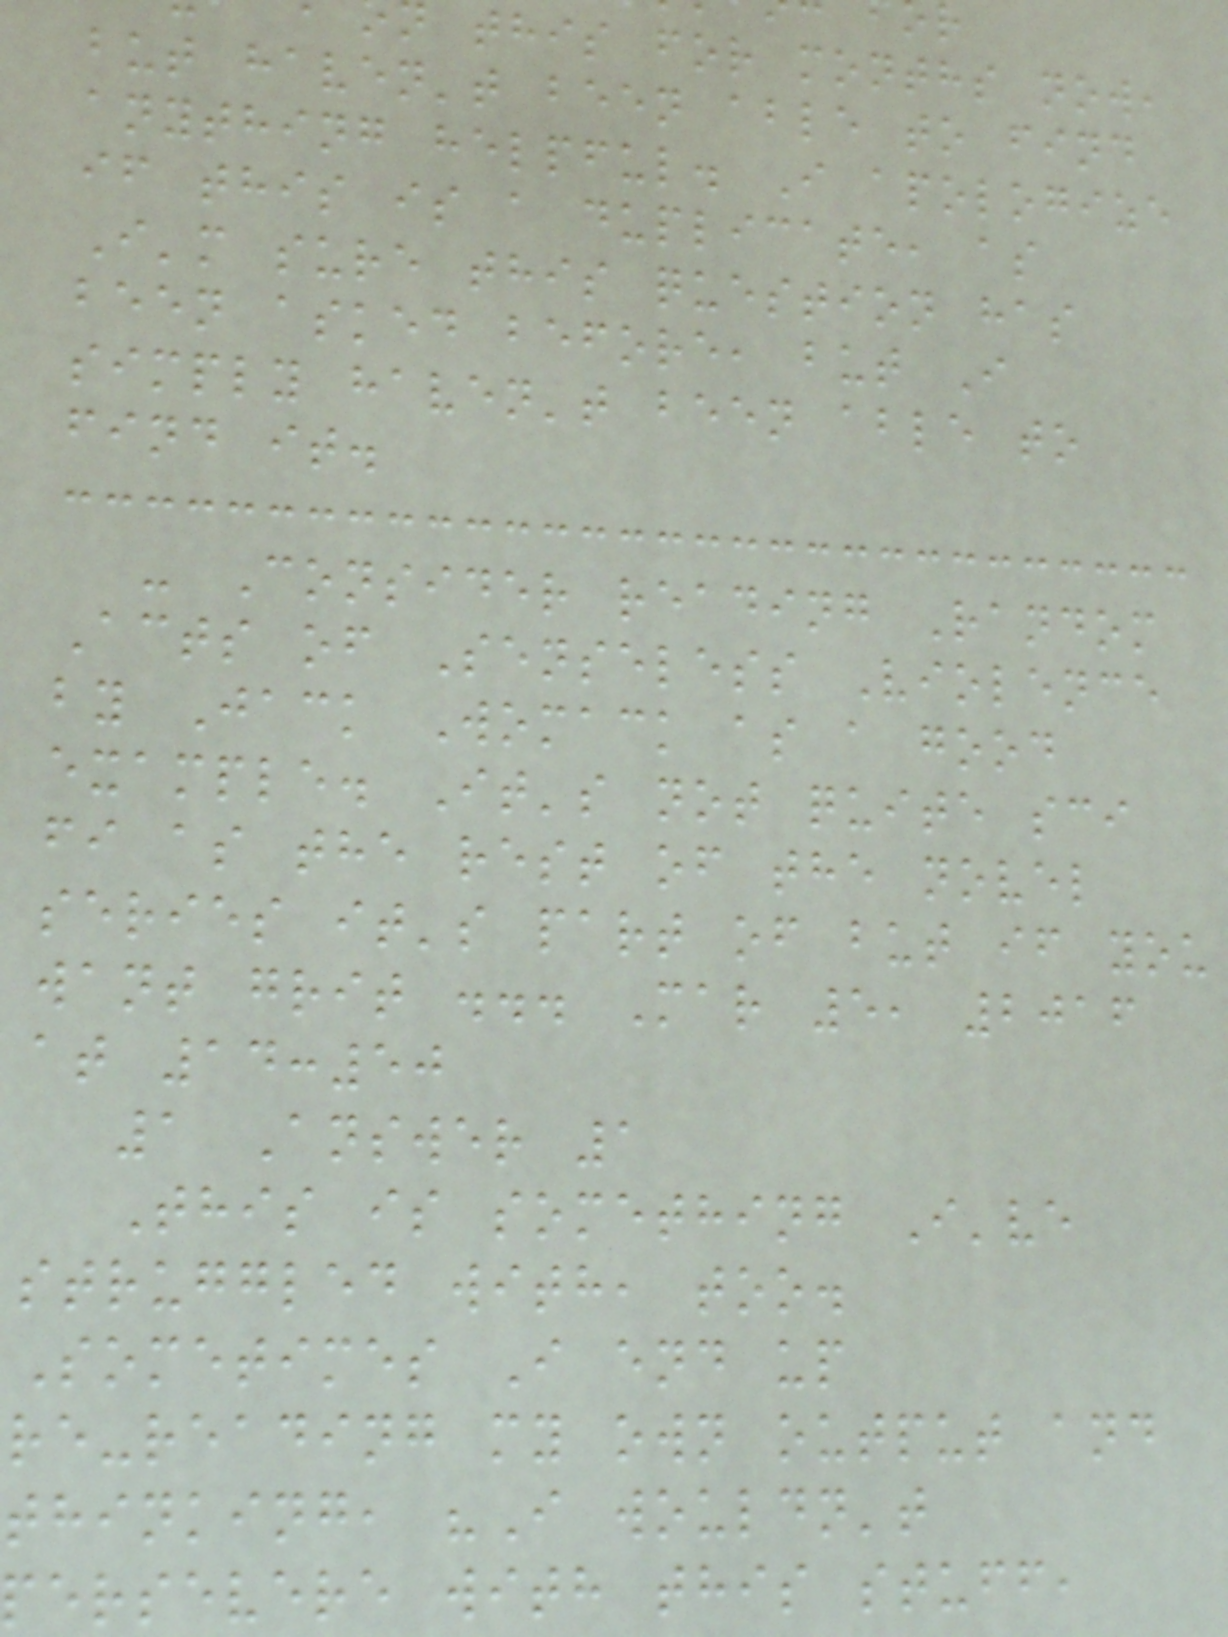this for months now,
but haven't been able to find
anything helpful. I apologize
if this is a duplicate, as
I'm sure this question has
been asked before, but I
simply haven't been able to
find it.
- Consider reading Random
Acts of Senseless Violence
by Jack Womack as a good
example. It's not quite sci
fi as the rest of the novel
series it's part of but if you
want grit ... Mar 5, 2016
at 14:50
1 Answer 1
This is something I've
struggled with, too.
Sometimes I end up
re-reading my own output and
thinking, "I wouldn't
persevere with this stuff,
